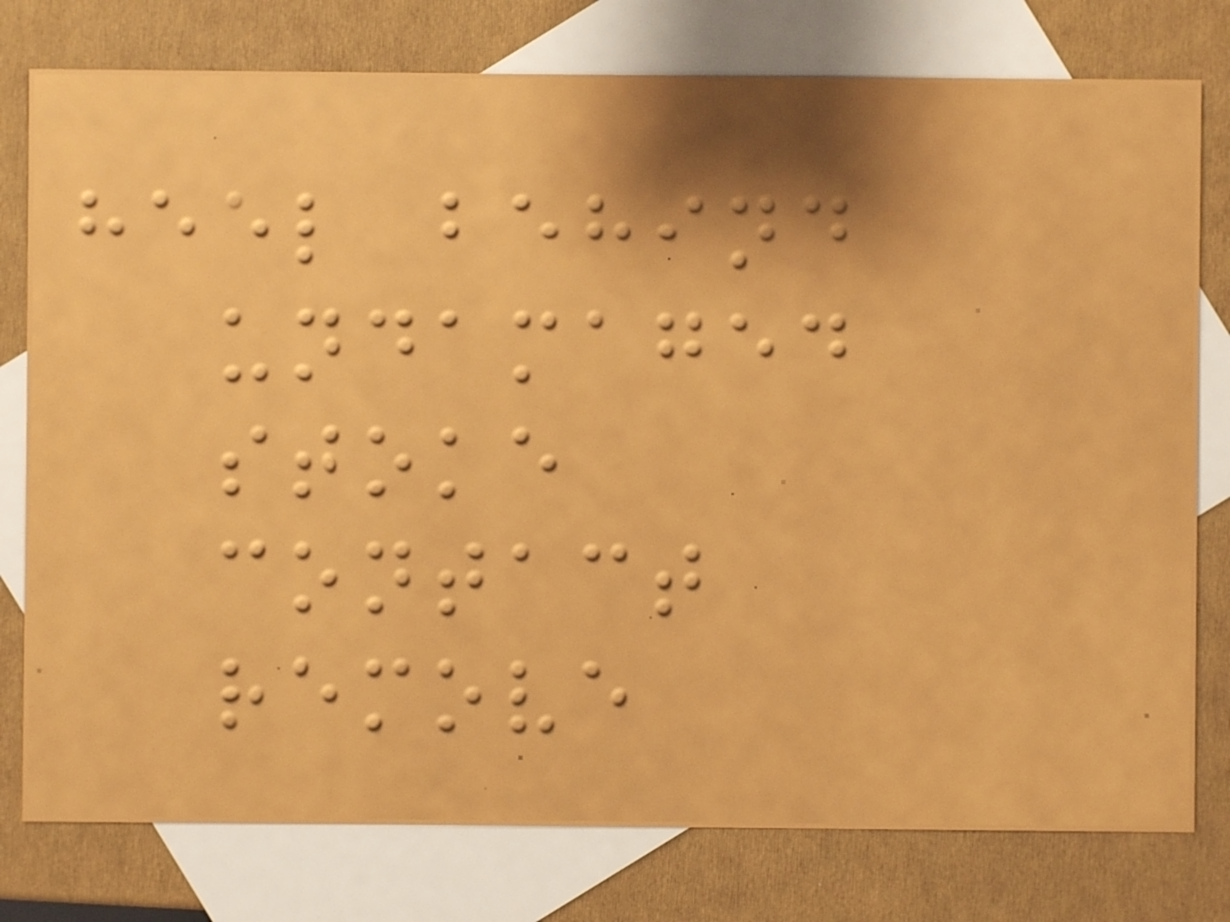heel behind
undamaged
stoke
contact
remove
